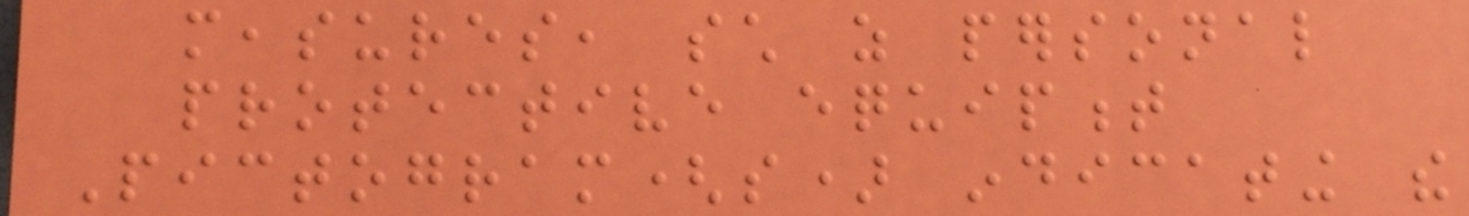measures, such as personal
protective equipment
Pictogram(s) indicating the
